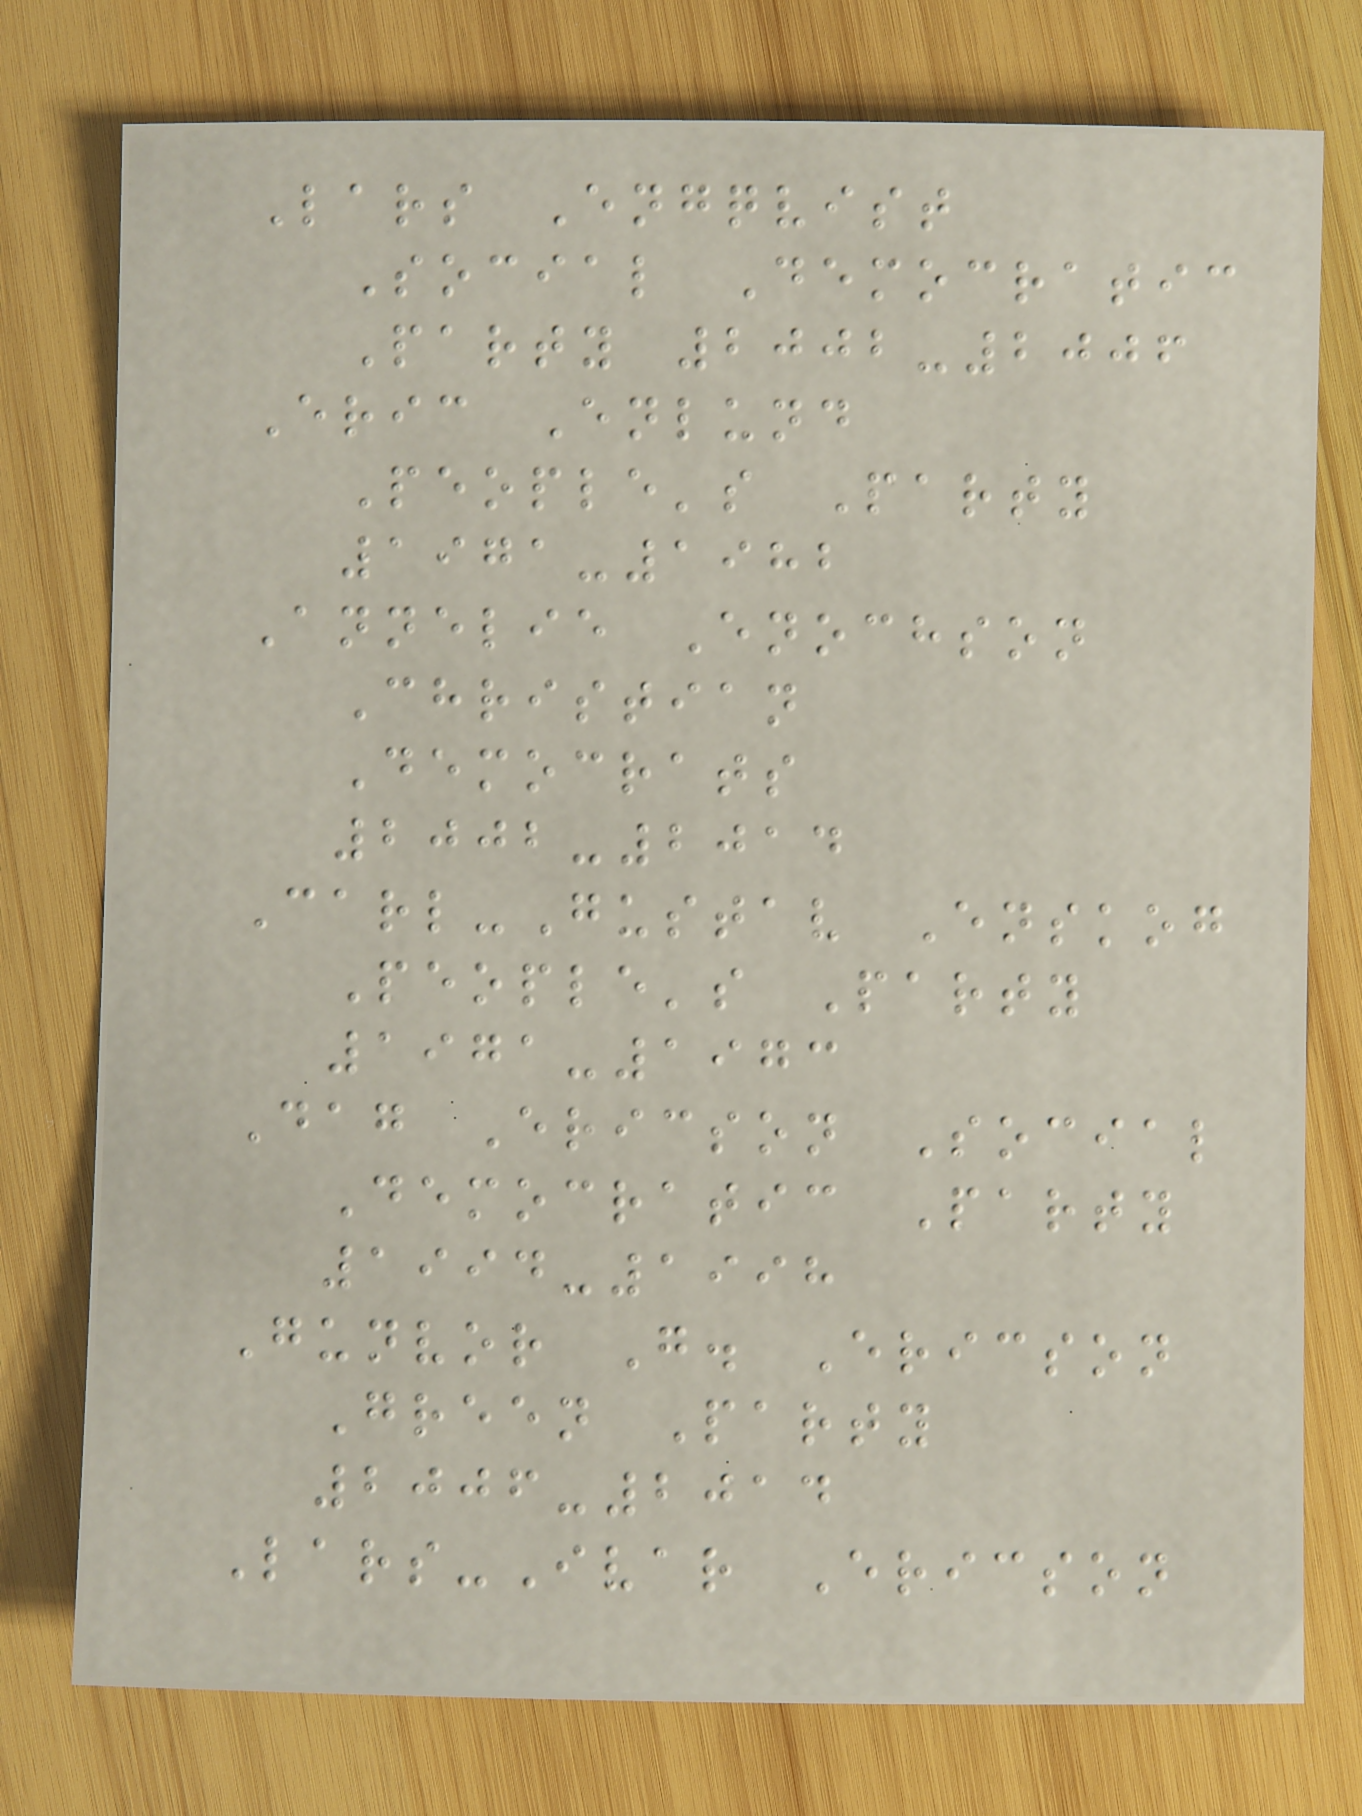Lars Engqvist
Social Democratic
Party 2002-2006
Eric Enlund
People's Party
1971-1982
Annelie Enochson
Christian
Democrats
2002-2014
Carl-Gustav Enskog
People's Party
1971-1973
Dag Ericson Social
Democratic Party
1994-1998
Gunvor G. Ericson
Green Party
2006-2014
Lars-Ivar Ericson
